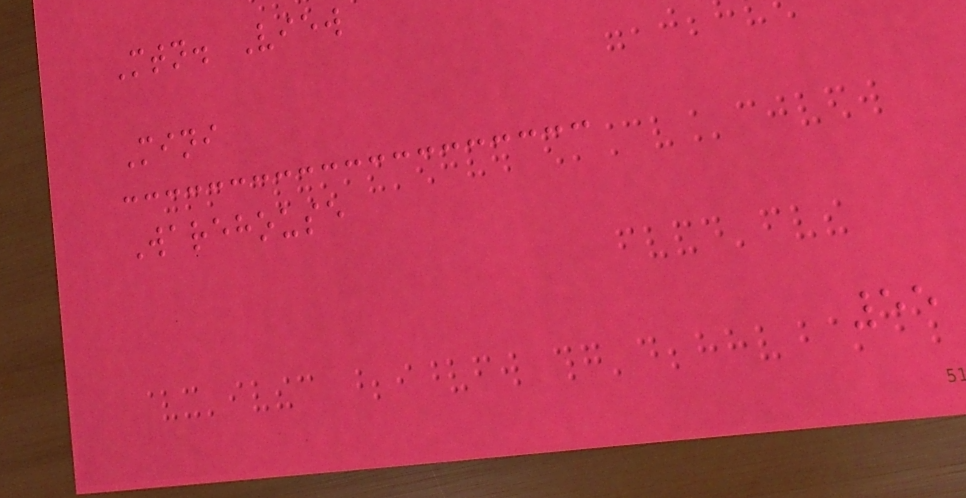Mtn. View
Mini
Warehouse
55
